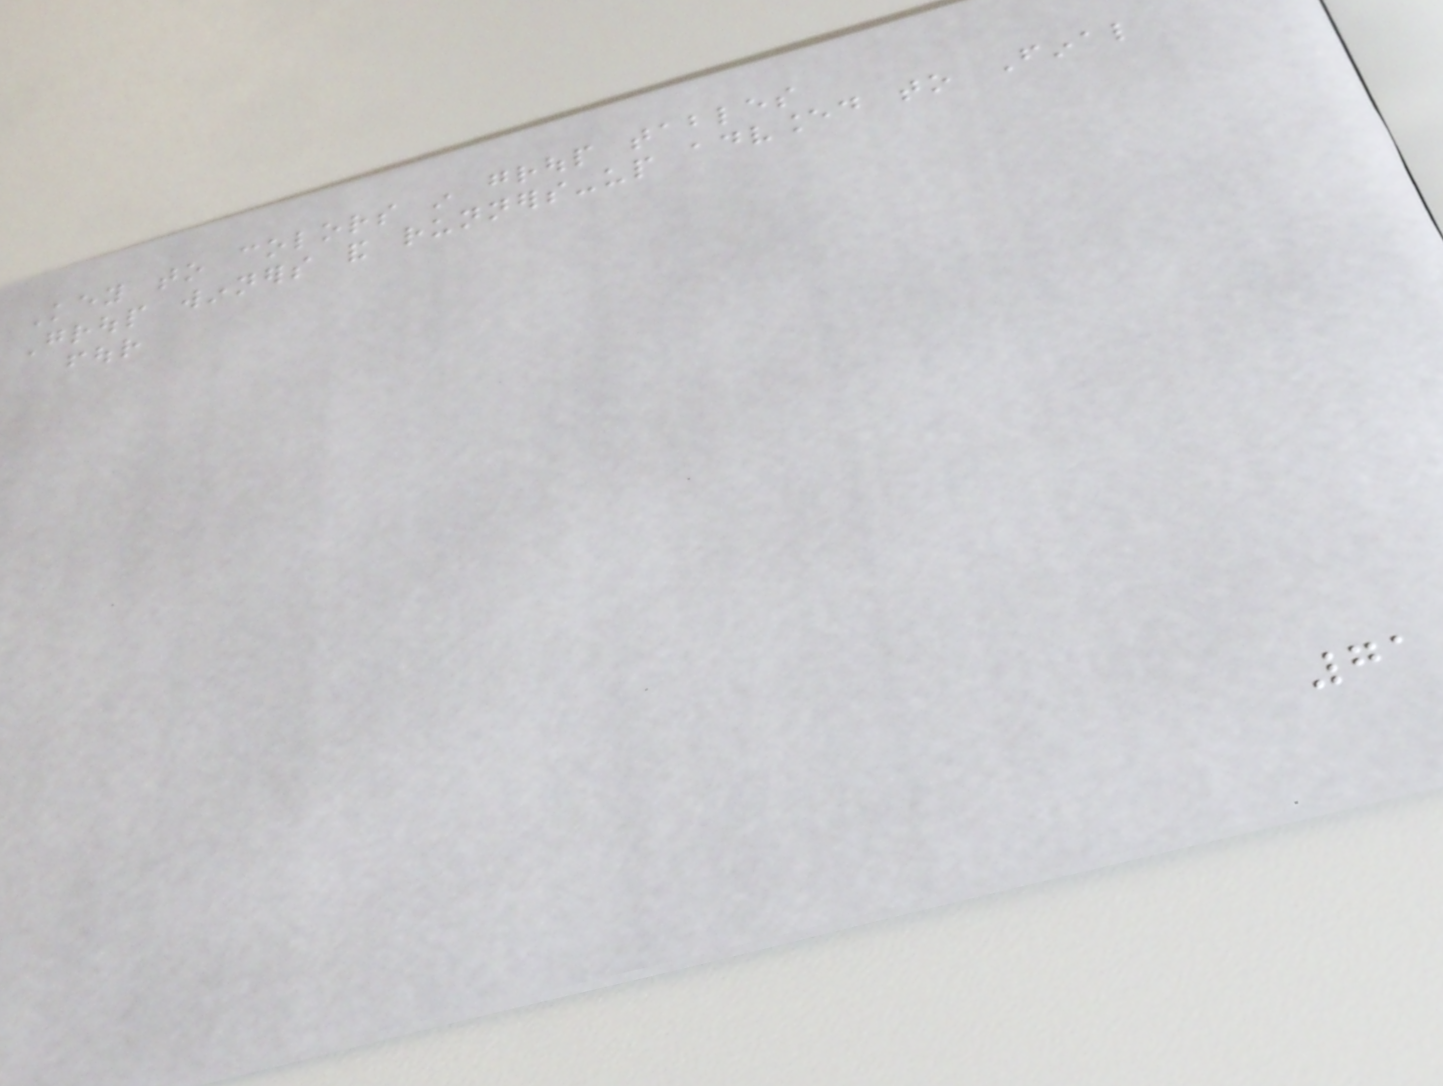Key to colors in group tables
Group winners and runners-up advanced to Final
four
71
